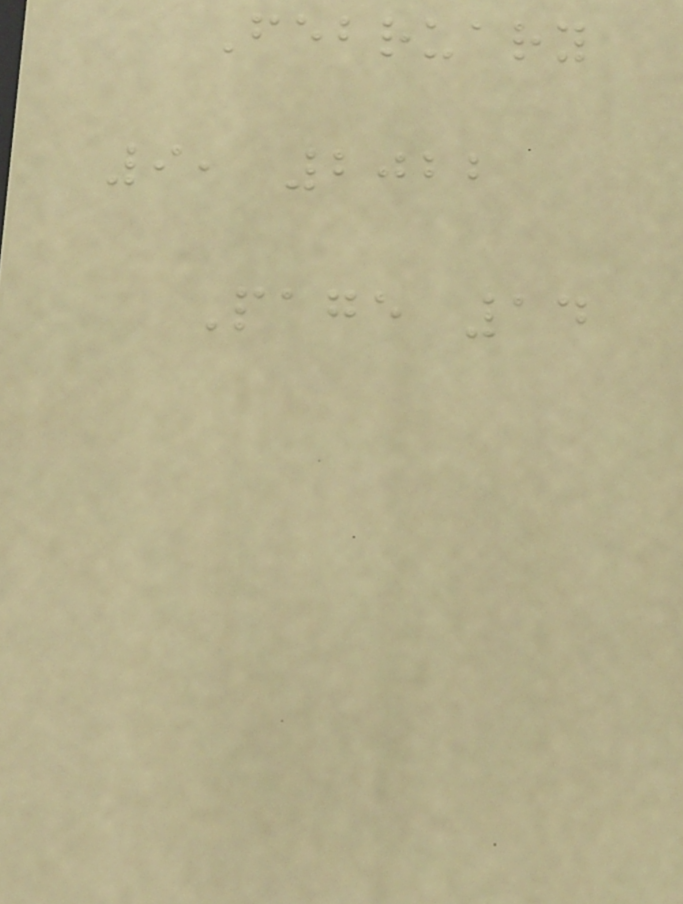February
9, 2022
Page 14
